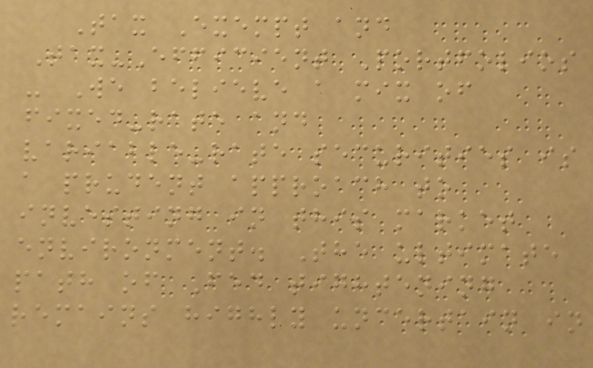Tax Exempt and
Tax-Efficient Portfolios
- We believe a mix of
fixed-rate and
variable-rate securities is
a prudent approach to
investing in this market
environment. The ultimate
path of Fed tightening
remains highly uncertain in
